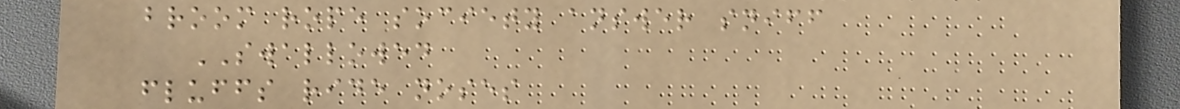broom rope society answer sniff
SWALLOWED
fluffs ride noses
